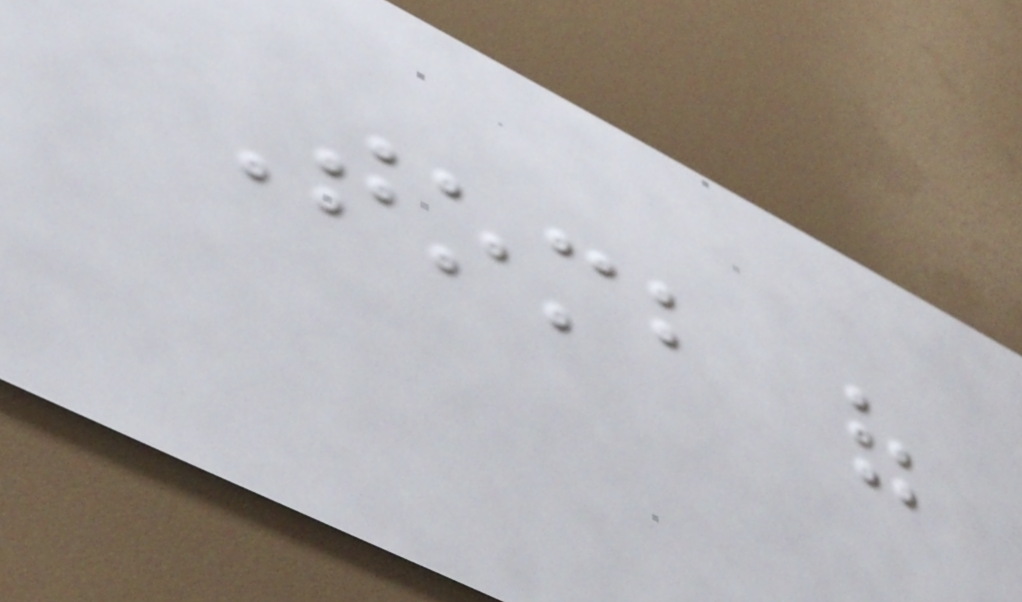Tomb of
